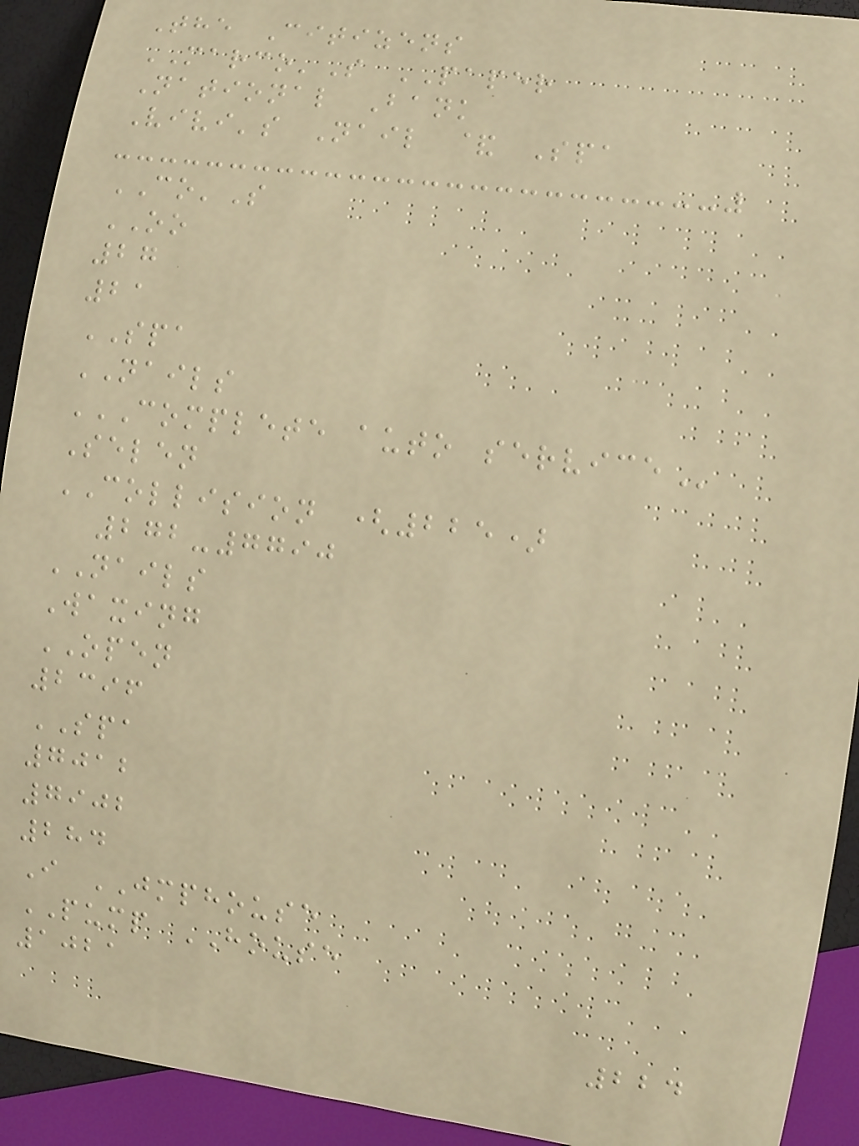The Citizens
MARCO'S PAPER
National Bank
Vivi's Nail & Spa
CO'S
OO
27
21
SPA
NAILS
COMPLETE AUTO SERVICE
Selen
COLLISION (225)
272-7790
NAILS
Waxing
OPEN
2396
SPA
7012
7902
284
I JMPHOUSE
PUMP HOUSE
1021
224
